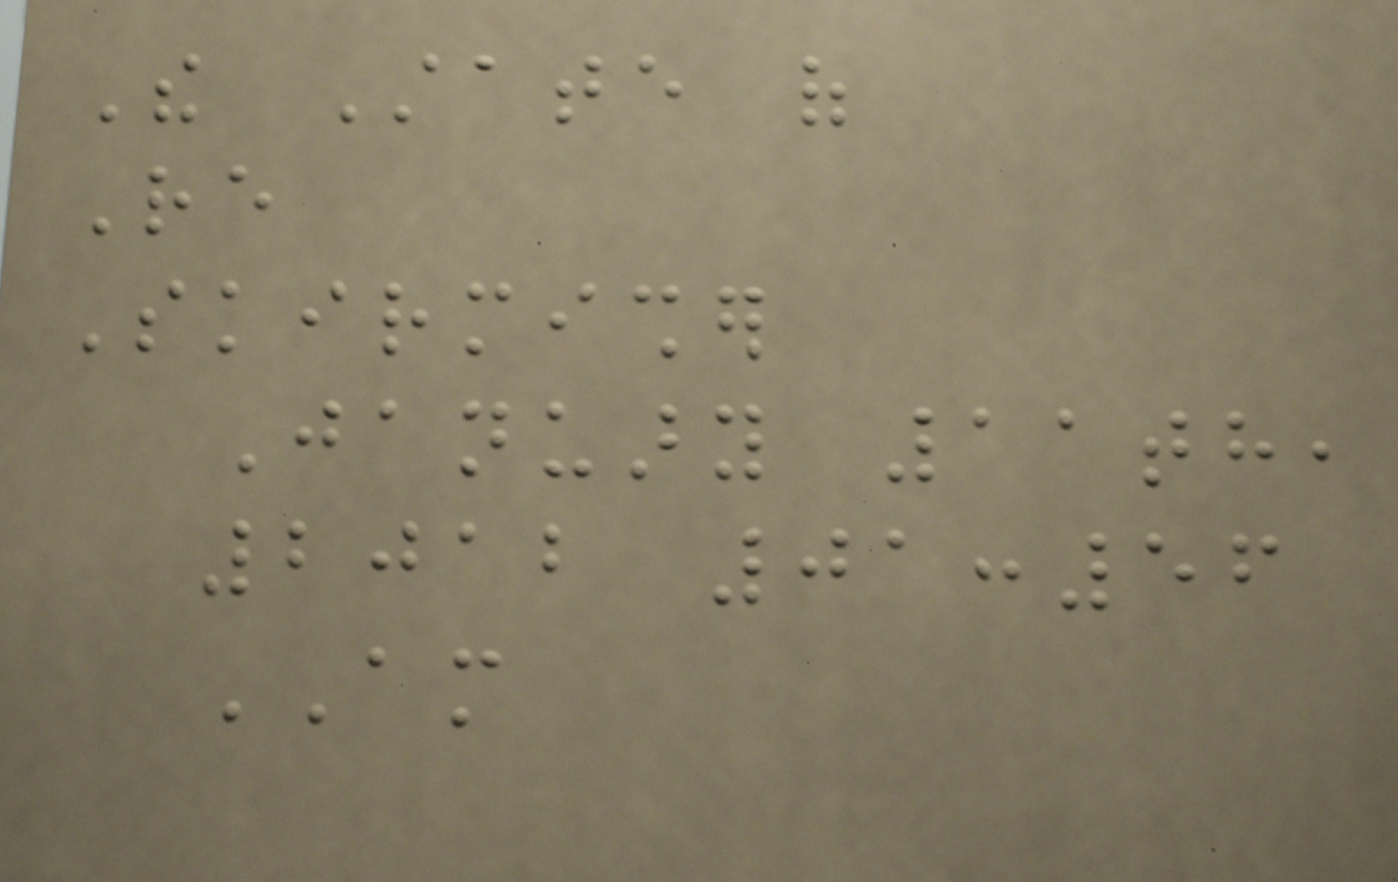The State of
Re
Skirmisher
January 11th,
2012 01:56
AM
